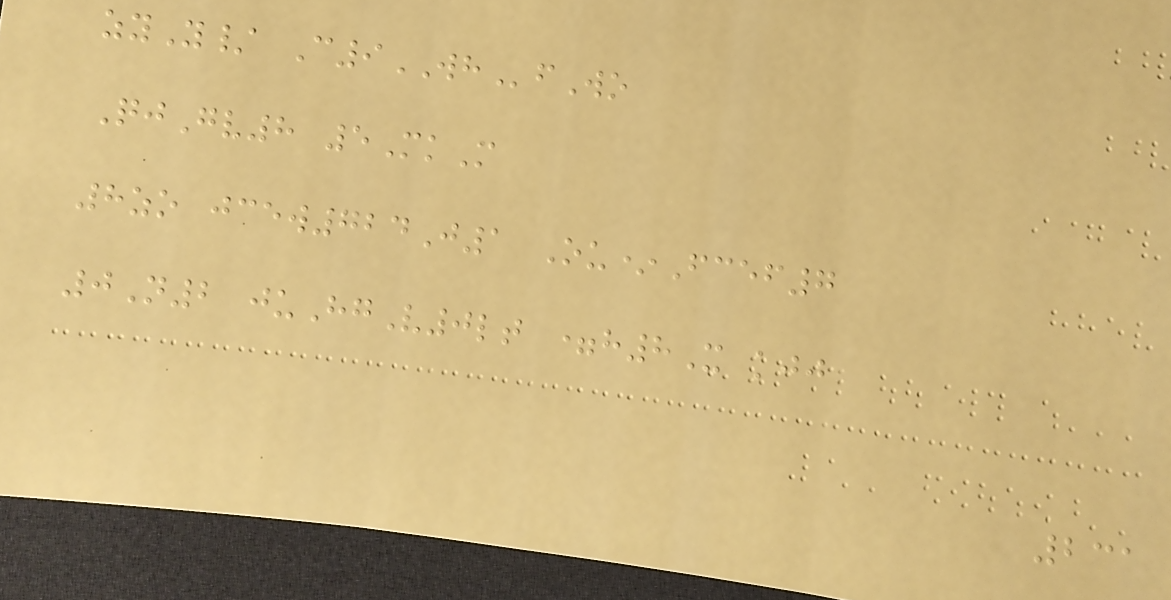zyY/ C9WHfWo
QjGv8 5MkM
8zo jcew724J1 Ou*Fcef7
0N2 juHgV0lt =h8X kjj
231
